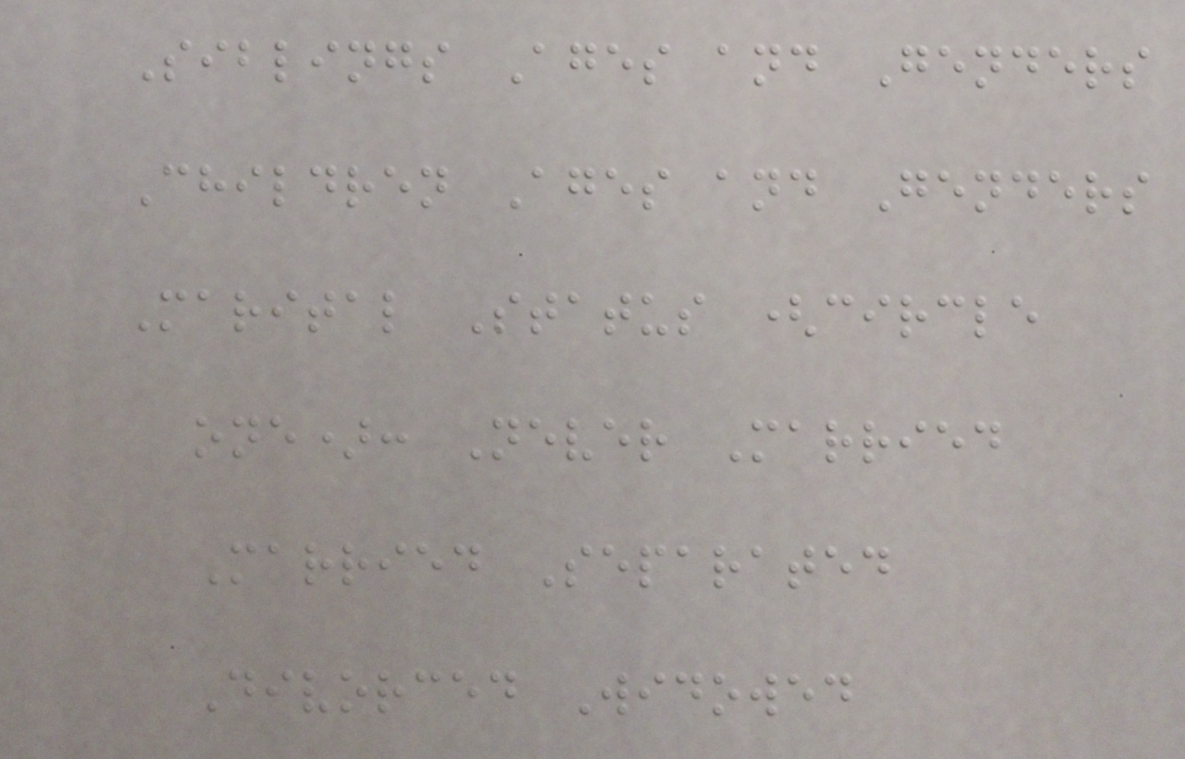Siblings Ages and Genders
Children Ages and Genders
Marital Status (circle
one): Never Married
Married Separated
Divorced Widowed
